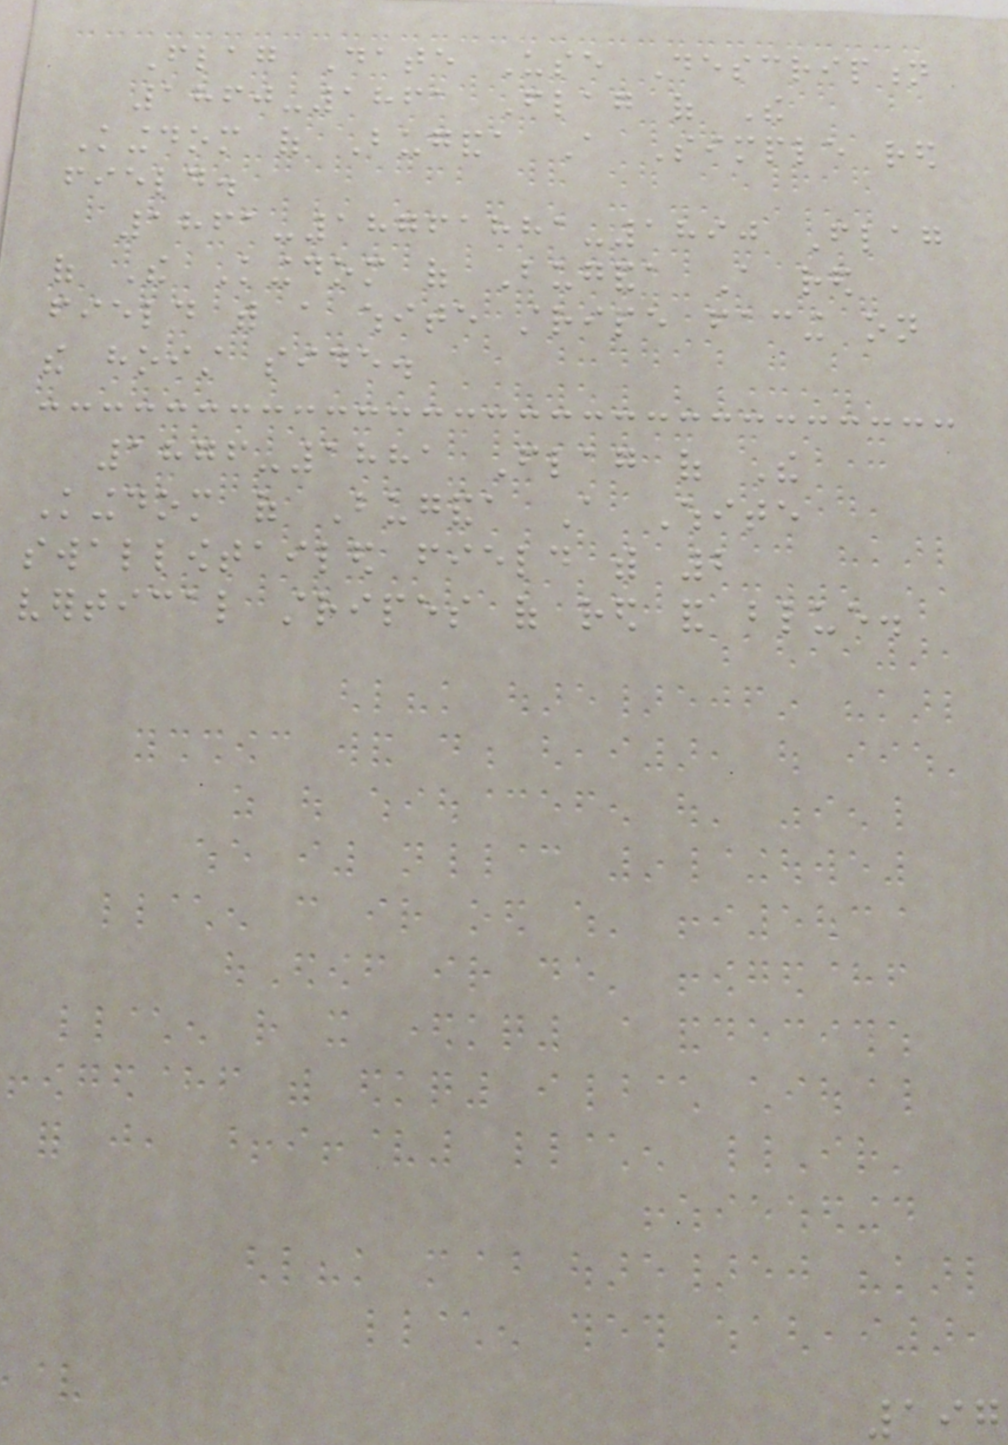Flag Date Use Description
1860-1861 Flag of The
Kingdom of Buganda A Simple red
field.
1861-18761881-1890 Flag
of The Kingdom of Buganda A red
field with a white stripe facing on
the hoist side.
1876-1881 Flag of The
Kingdom of Buganda A White
swallowtailed field with 2
vertical stripes of red and blue.
197
